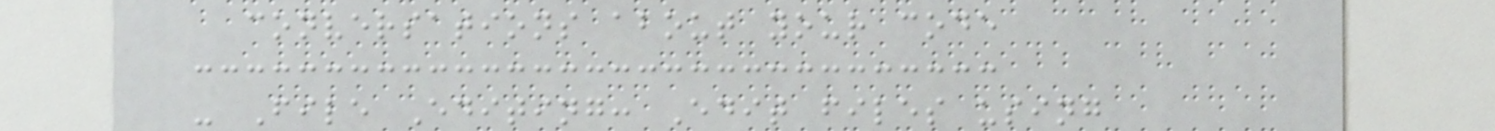conversations about your code
- File Editing: Edit files using
